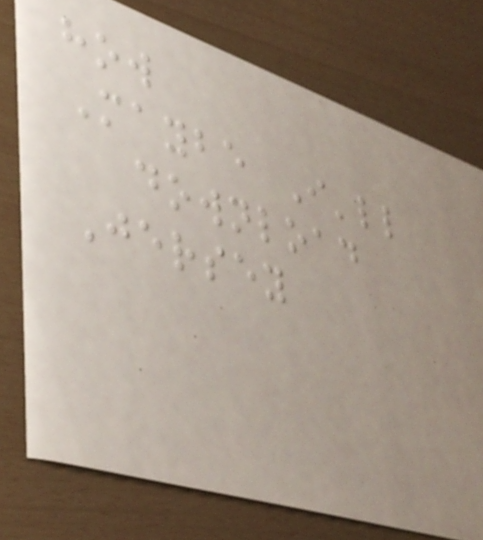how
Maybe I'll
download
Jersey
